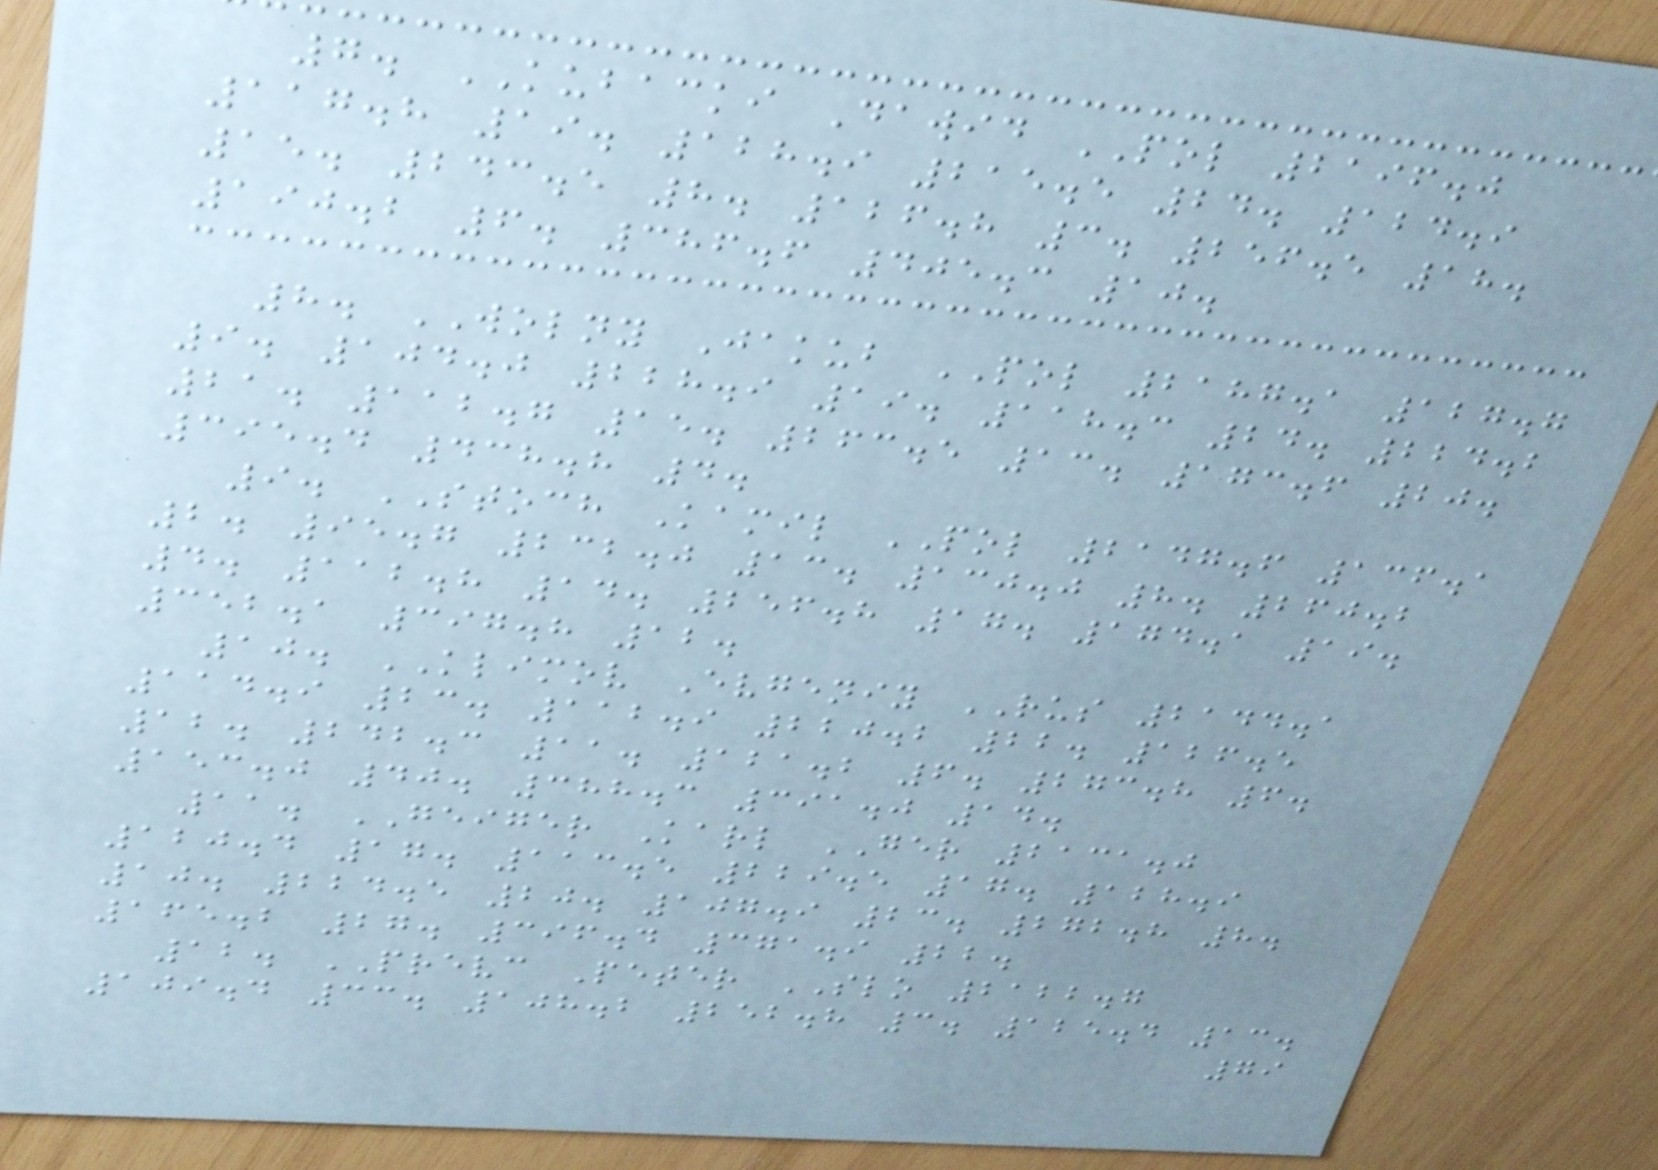7. KUBACKI Dawid POL 2196.0
117.8 19. 128.9 215.5 24. 124.9
15. 243.5 8. 126.8 3. 256.5 18.
190.2 6. 386.6 405.3 10.
8. WOLNY Jakub POL 2187.1 127.7
9. 104.0 228.9 19. 118.3 24. 224.2
21. 112.7 15. 263.5 13. 173.6 20.
395.4 438.8 4.
9. STOCH Kamil POL 2147.6 136.1
2. 95.7 232.0 13. 130.0 8. 260.2
4. 112.8 14. 256.8 17. 174.1 19.
352.1 397.8 12.
10. KLIMOV Evgeniy RUS 2144.1
114.9 23. 112.9 220.2 22. 126.5
12. 242.3 11. 121.2 6. 273.8 6.
153.0 40. 388.3 391.0 14.
11. GEIGER Karl GER 2131.0
120.4 17. 113.5 229.5 17. 128.9
10. 224.5 20. 107.9 23. 272.8 8.
165.2 27. 396.4 371.9 22.
12. PREVC Peter SLO 2122.7
109.4 33. 108.2 252.8 3. 125.4 13.
79
